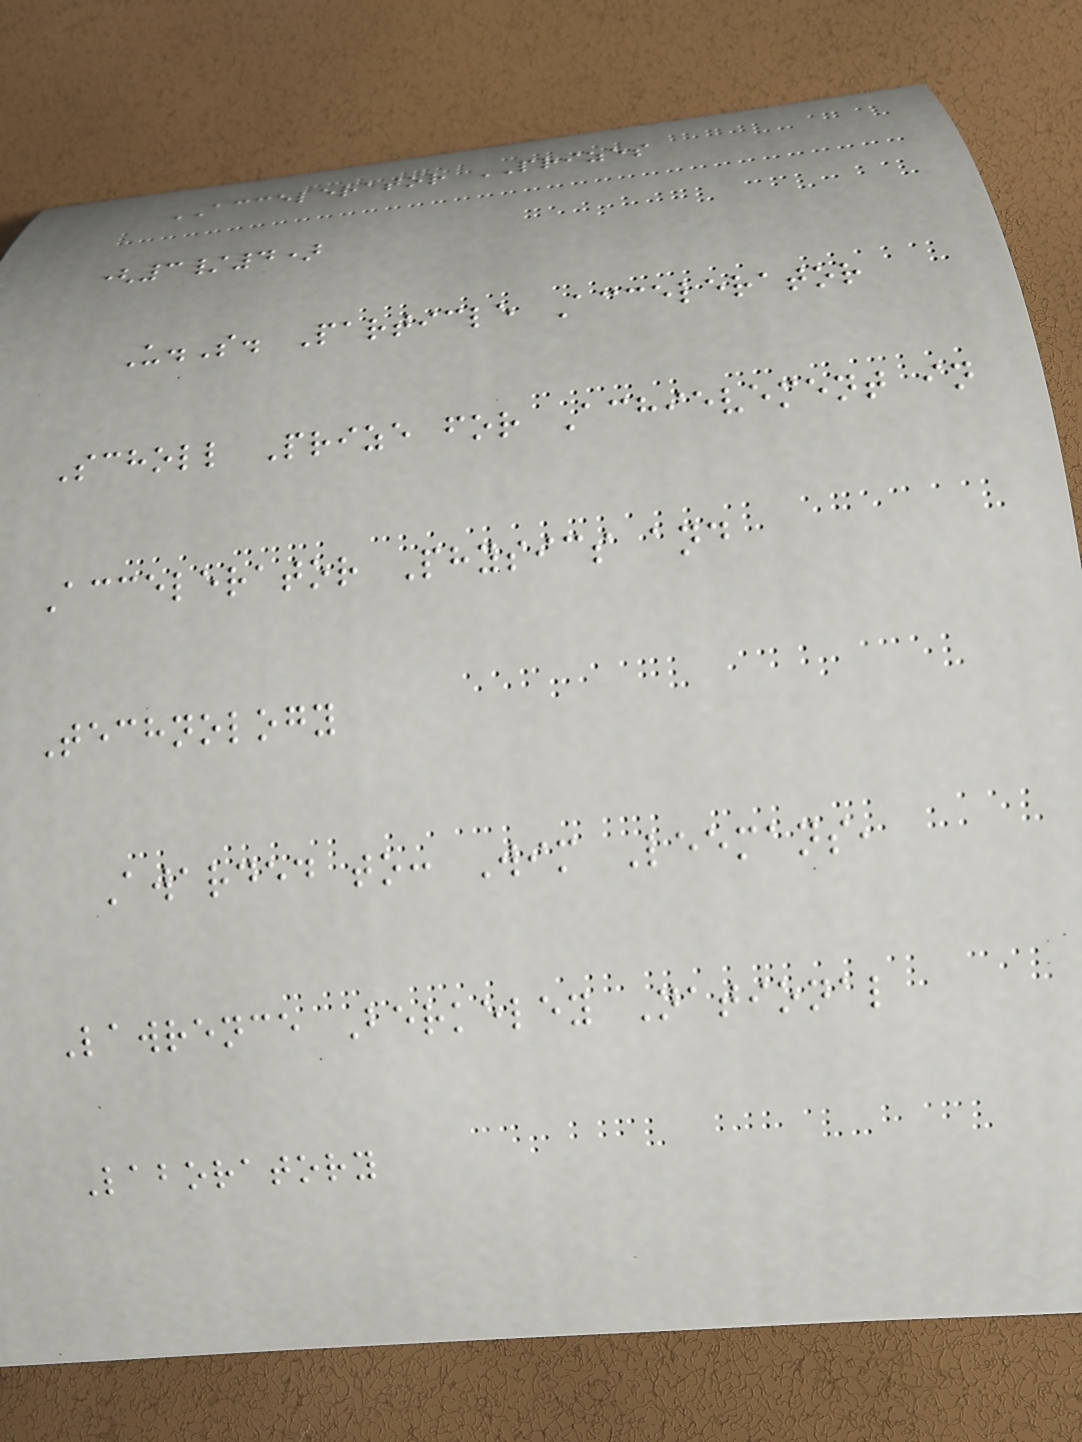ACCELERATOR PRIZES
(3/4)
U.S. Particle Accelerator
Scholl Prize for Achievement in
Accelerator Physics and
Technology
Awarded to: Wim Leemans,
Lawrence Berkeley National
Laboratory
